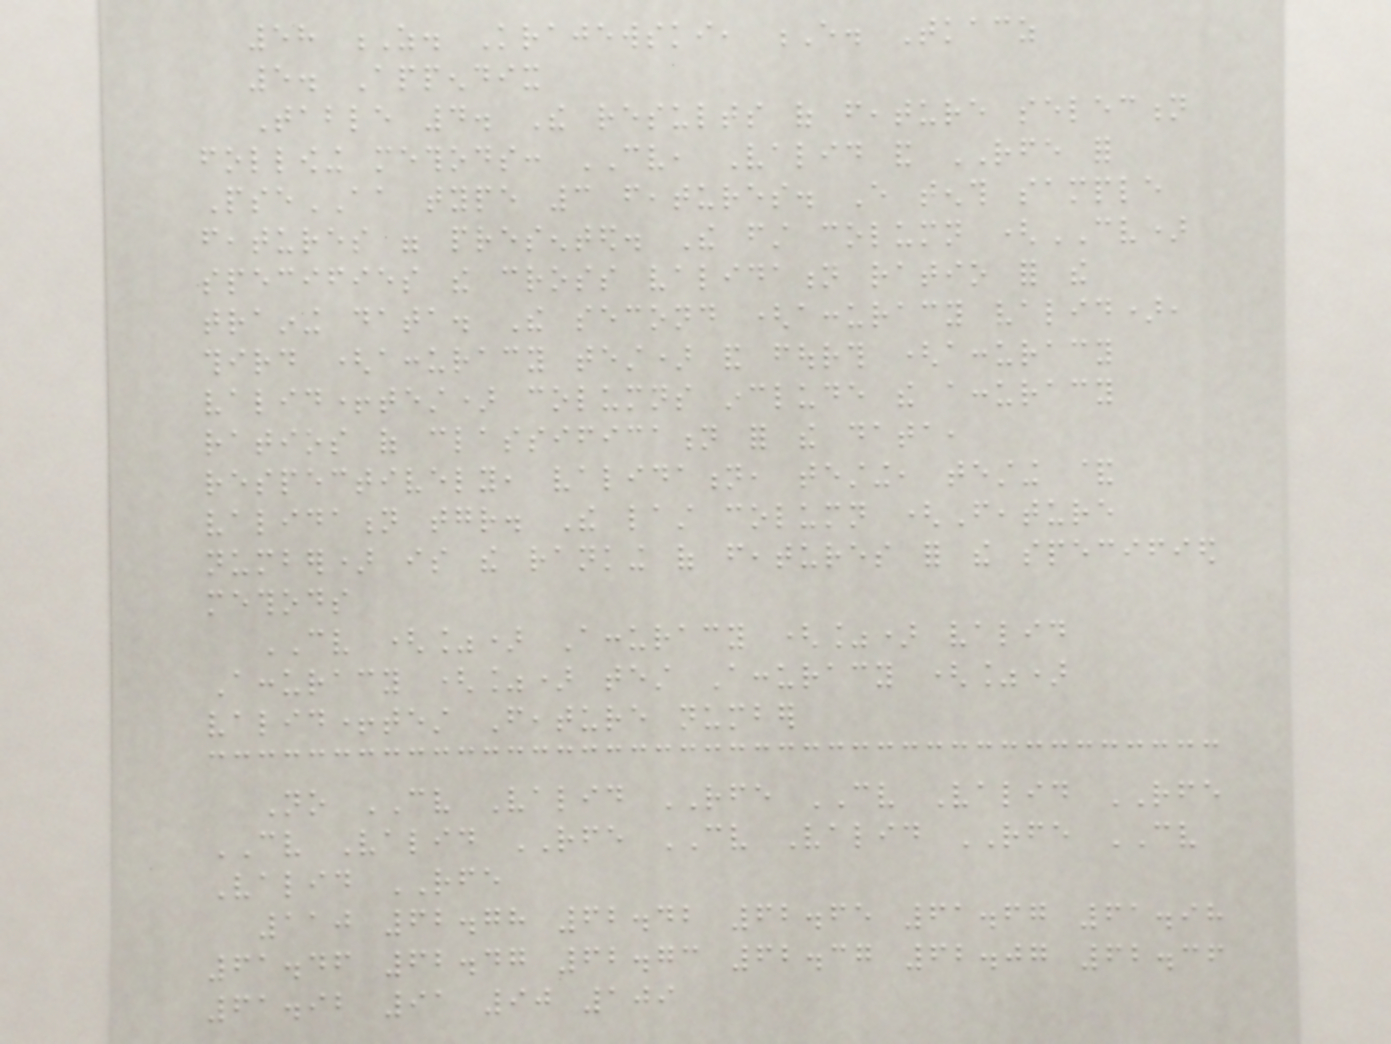58 Z. Krajewski, E. Tkacz
5. Appendix
Table 4. The results of feature selection
following methods: CV, Valid and RFE for
PseAA type 3 features. Every tenth sample
features were presented. The first column (CV)
specifies the cross validation ratio for the
training data. The second (accuracy valid),
third (accuracy test) and fourth (accuracy
valid+test) columns include the accuracy
ratios of classification for the data,
respectively, validation, testing, testing &
validation together. The last column (Feature
number) is the ranking of features for the specified
methods
CV (%) Accuracy (%) valid
Accuracy (%) test Accuracy (%)
valid+test Feature number
No CV Valid RFE CV Valid RFE
CV Valid RFE CV Valid RFE CV
Valid RFE
110 62.78 62.42 62.65 61.67 61.98
61.46 62.47 62.73 62.37 62.07 62.36
61.92 91 90 109
